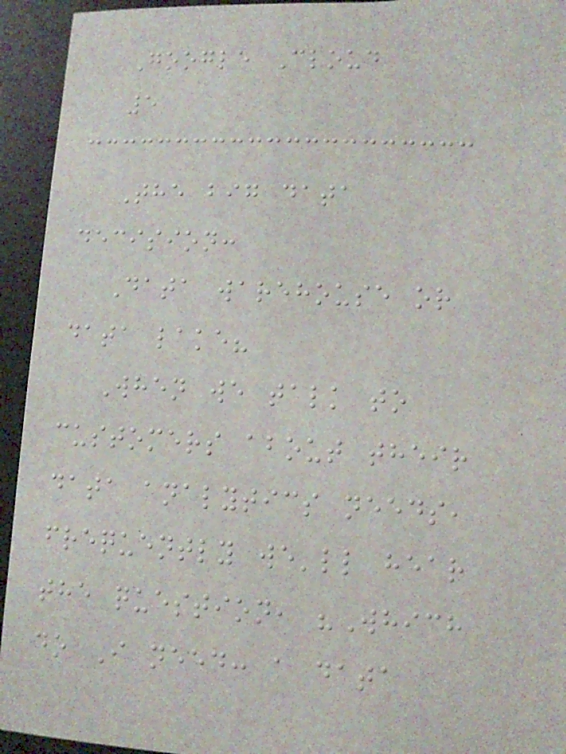Google Cloud
5
The big data
decision:
Data warehouse or
data lake?
When we talk to
customers about their
data analytics needs,
frequently we'll hear
the question, "Which
do I need: a data
